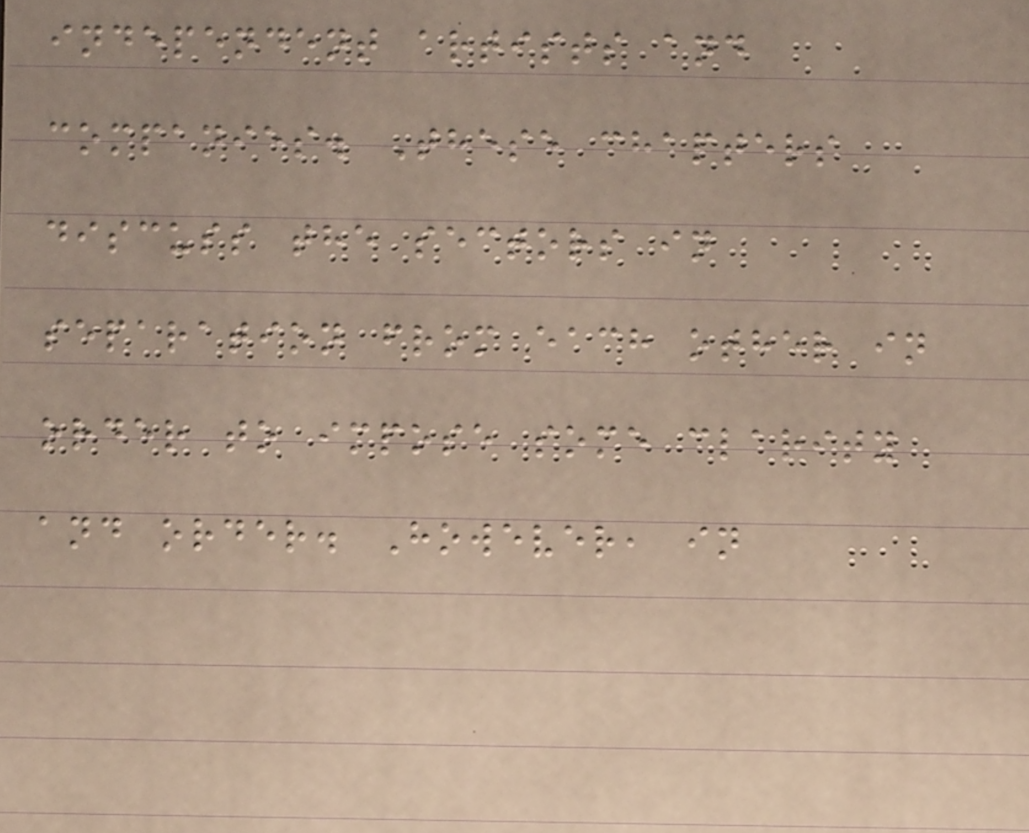independent artists and
companies. These chapters
discuss the sectors in
separation from each other in
order to impose some clarity
and order. However, in
